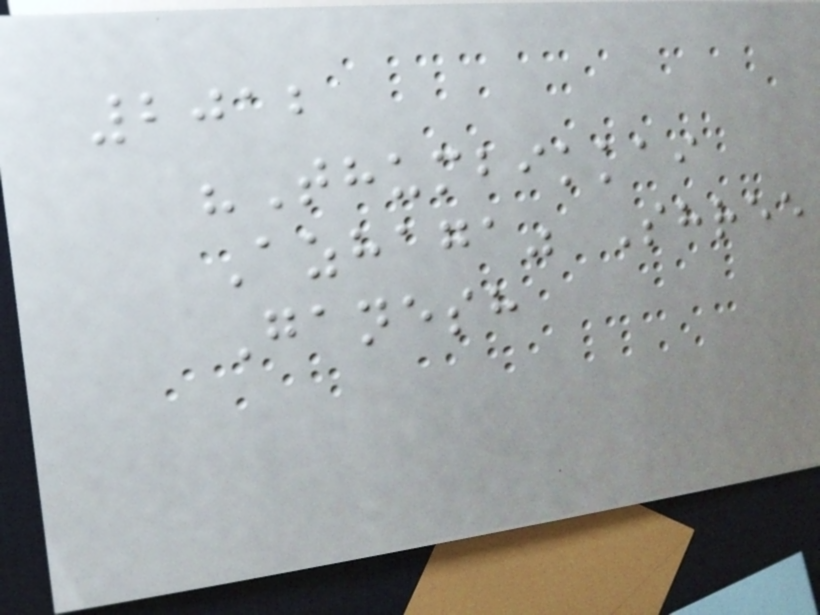2012
"Thumbikkai
Azhaga" Shree
Ganesh
